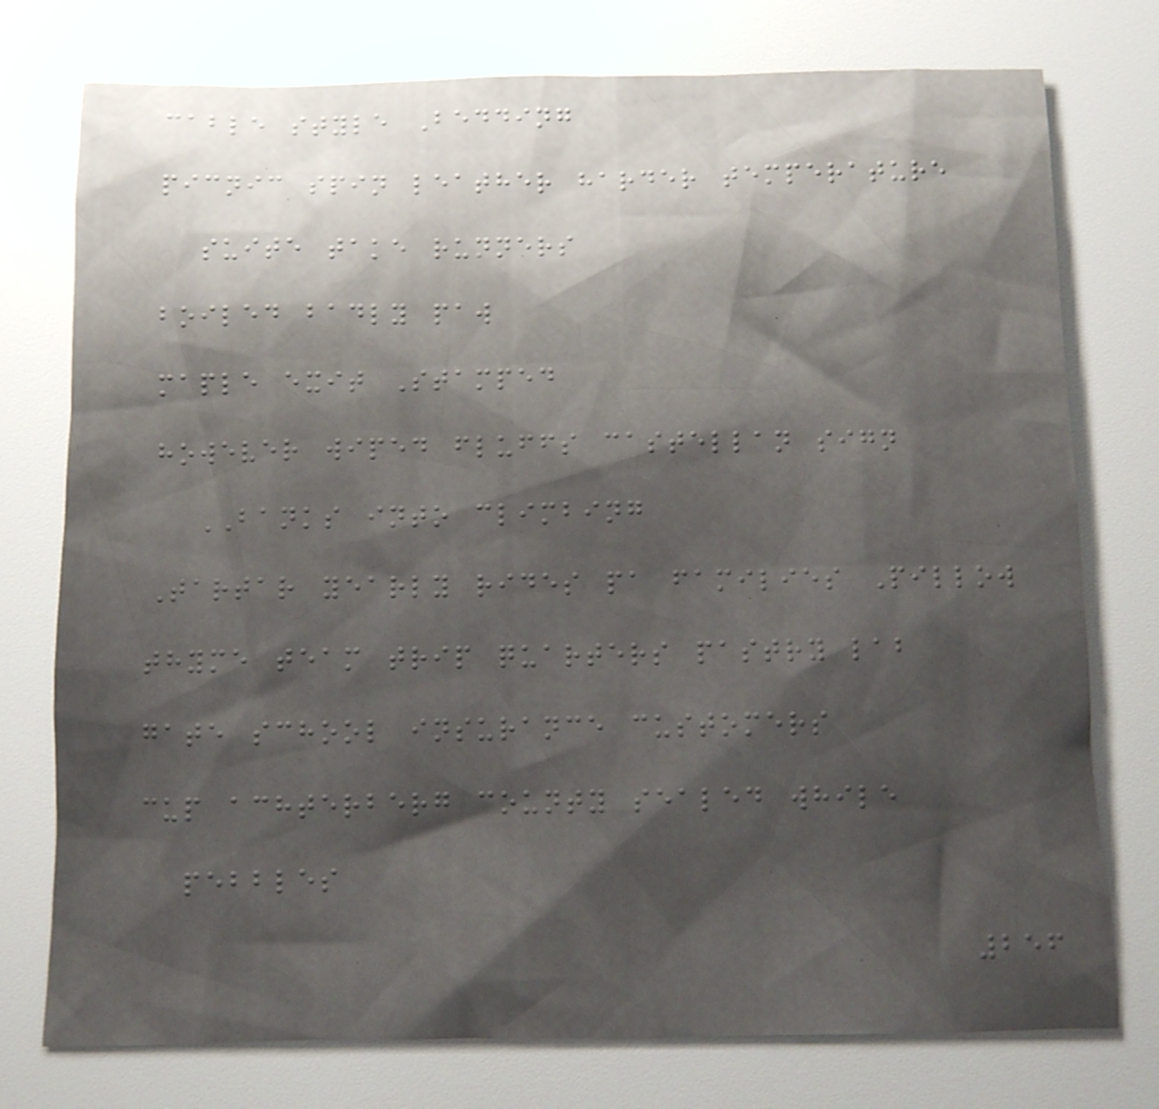cable style Bedding
picnic spin leather harder temperature
suite take runners
boiled badly paw
maple exit Stamped
however wiped fluffs castellan sign
BANKS into climbing
Tartar yearly rides pa families Pillow
thyme team trip quarters pastry lab
gate school insurance customers
cup achterberg county sealed while
pebbles
256
